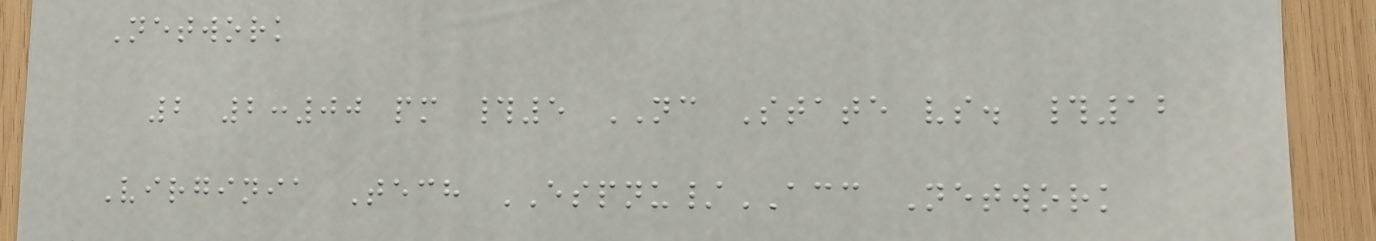Network
2 2:00 pm #5 NC State vs. #12
Virginia Tech ESPNU/ACC Network
